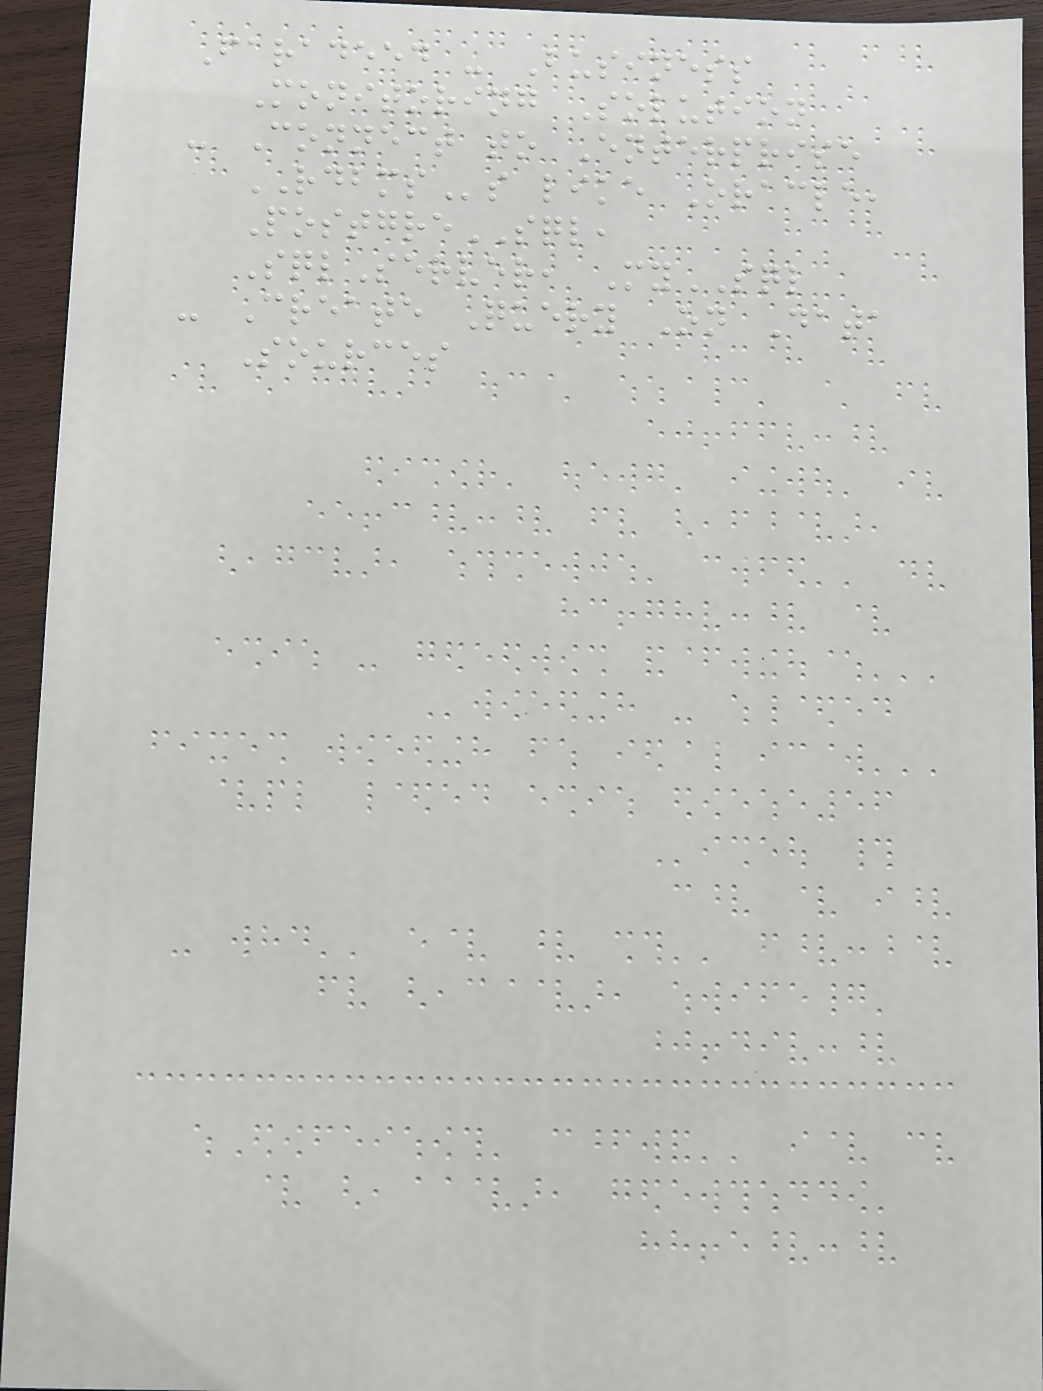Faradeed - Business
Monitoring Solution
- Connect to Enterprise
RDBMSs like Oracle,
PostgreSQL,
SqlServer, MySQL
- Create Query On Data
Sources
